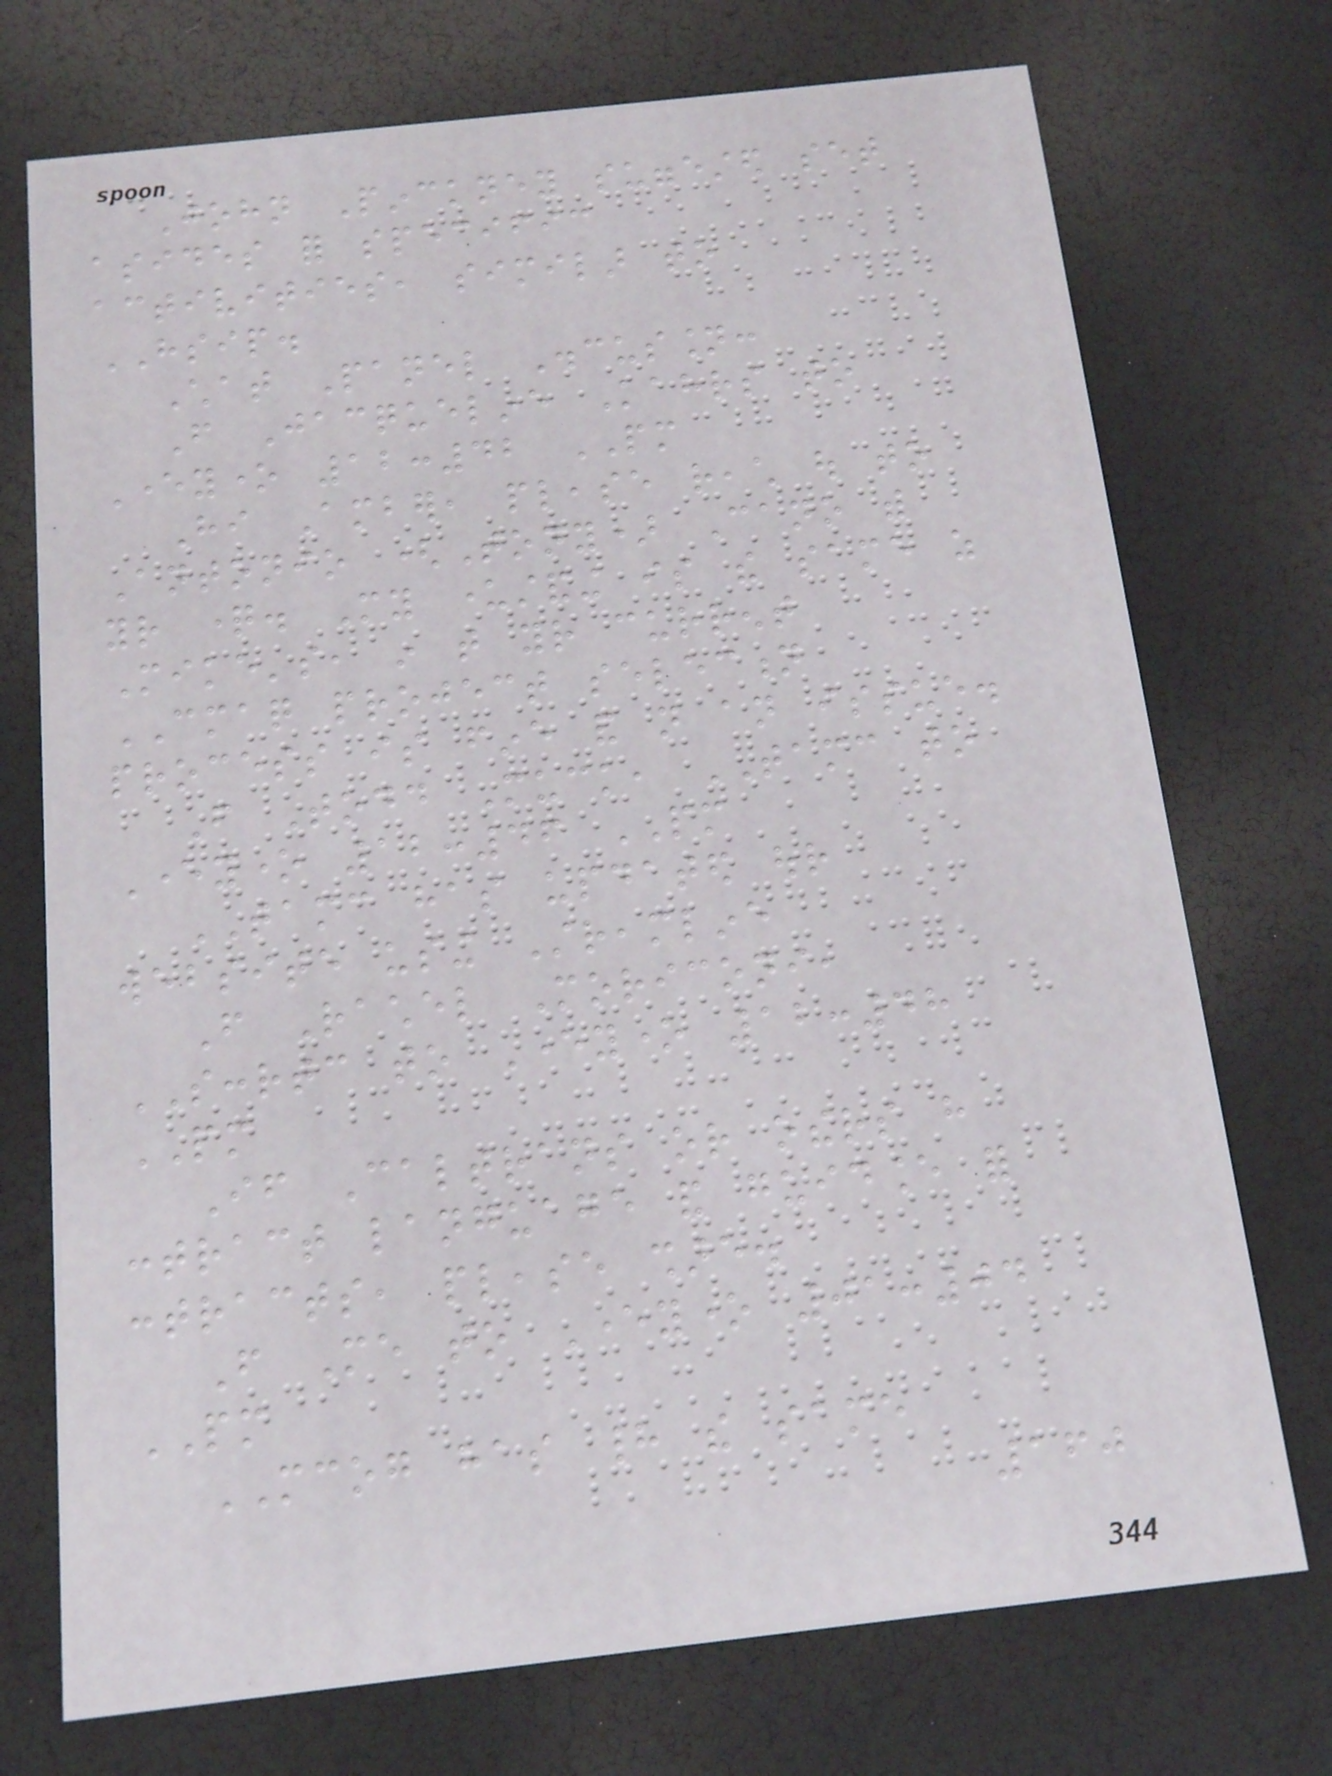John Pinckney suggested set
asides for specific
activities, similar to
HSIP.
Chat Panel Discussion:
From Jacqueline Kahrs to
Everyone 12:42 PM
Hi Amber, please reach out to
Antonio (Tony) Cano with
your question. My understanding is the same as
Mike's, in that your current
CMAQ project selection
process is fine and not an issue.
From Todd Muck, TAMC to
Everyone 12:46 PM
TAMC has updated our
website using Streamline
From Rachel Moriconi,
SCCRTC to Everyone 12:48
PM
If Caltrans or others have
contract language and guidance for
contracts, please share.
From Me to Everyone 01:04
PM
MCOG has had the same
160
